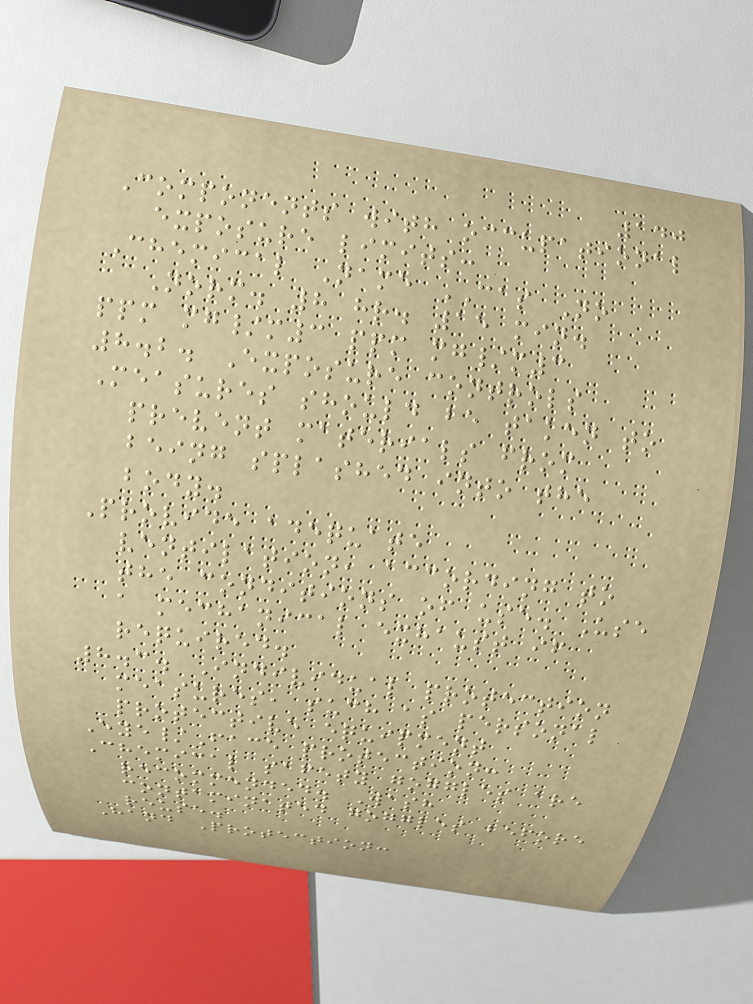140
Components with occupational
exposure limits:
Chemical Name CAS No
Norm. 8 hr. 15 min.
ppm mg/m3 ppm mg/m3
8.2. Exposure controls
Measures should be taken to
prevent materials from
being splashed into the
body.
Provide adequate
ventilation, according to
the conditions of use. Use
a mechanical exhaust if
required.
8.3. Individual protection
measures, such as personal
protective equipment
Eye/Face protection:
Chemical safety goggles are
recommended. Wash
contaminated goggles before
reuse.
Hand Protection:
